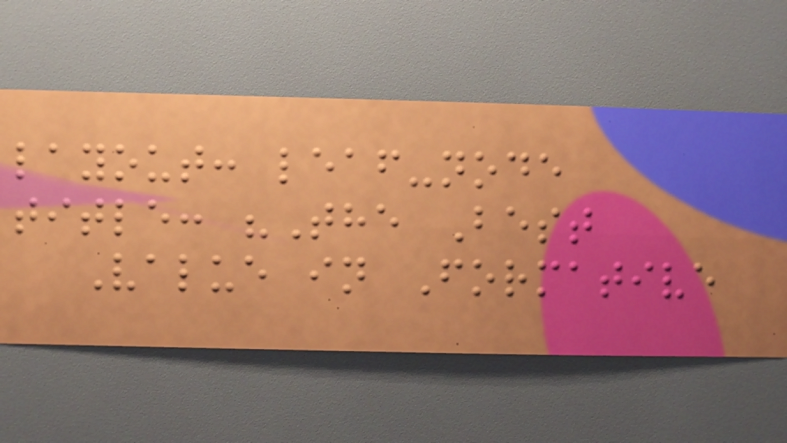layout: leaf-node
title: "The Best
Value in Formative
